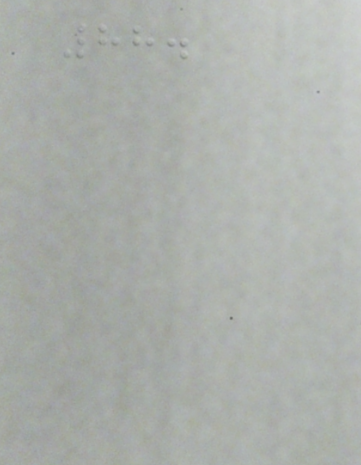88.
